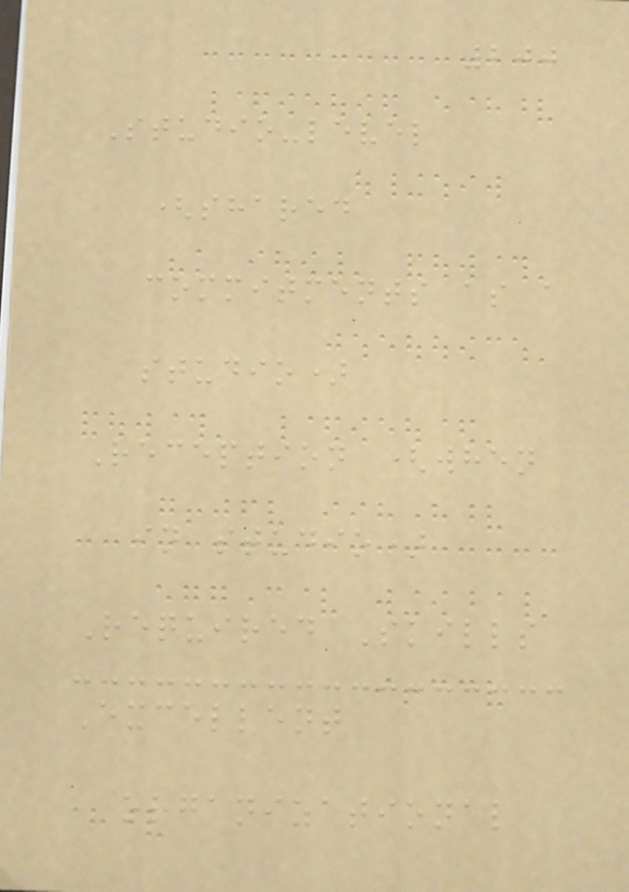200
Studio-level
(shared
commitments as a
studio)
Reception (when
in studio)
Required Skills
Excellent
organizational
